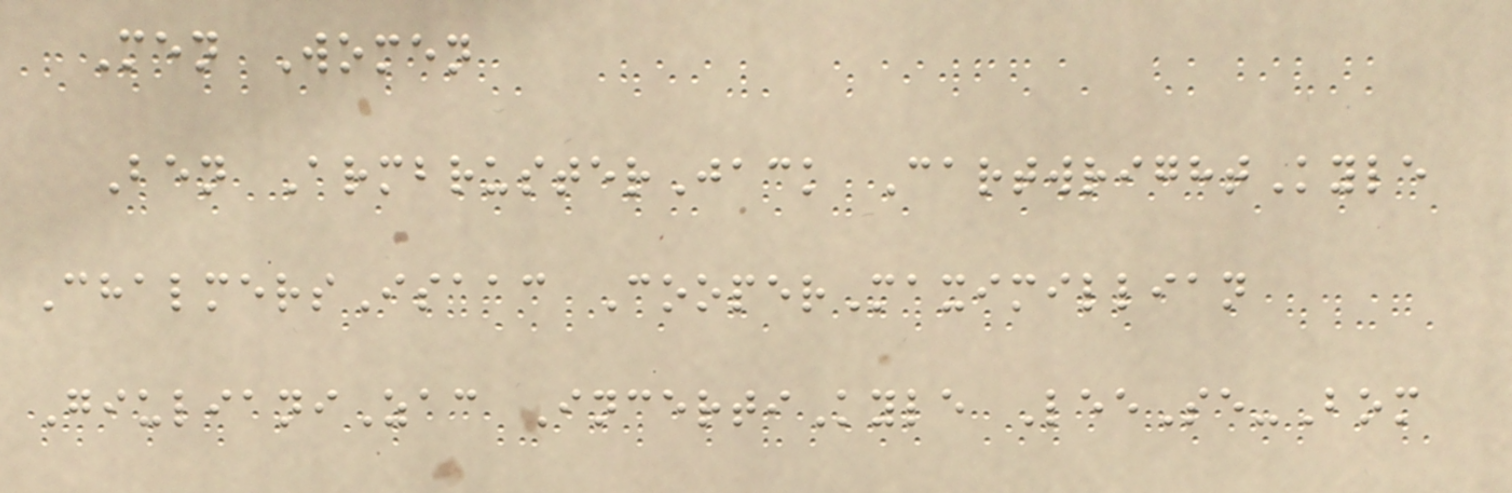Men Women
Ben ArmbrusterJack CartwrightKyle
ChalmersIsaac CooperMaximillian
GiulianiZac IncertiKyle LeeSe-Bom
